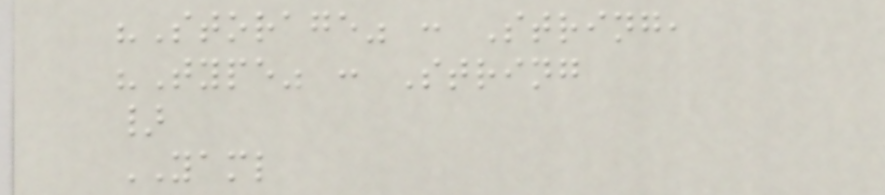"Storage" : String,
"Type" : String
}
YAML
